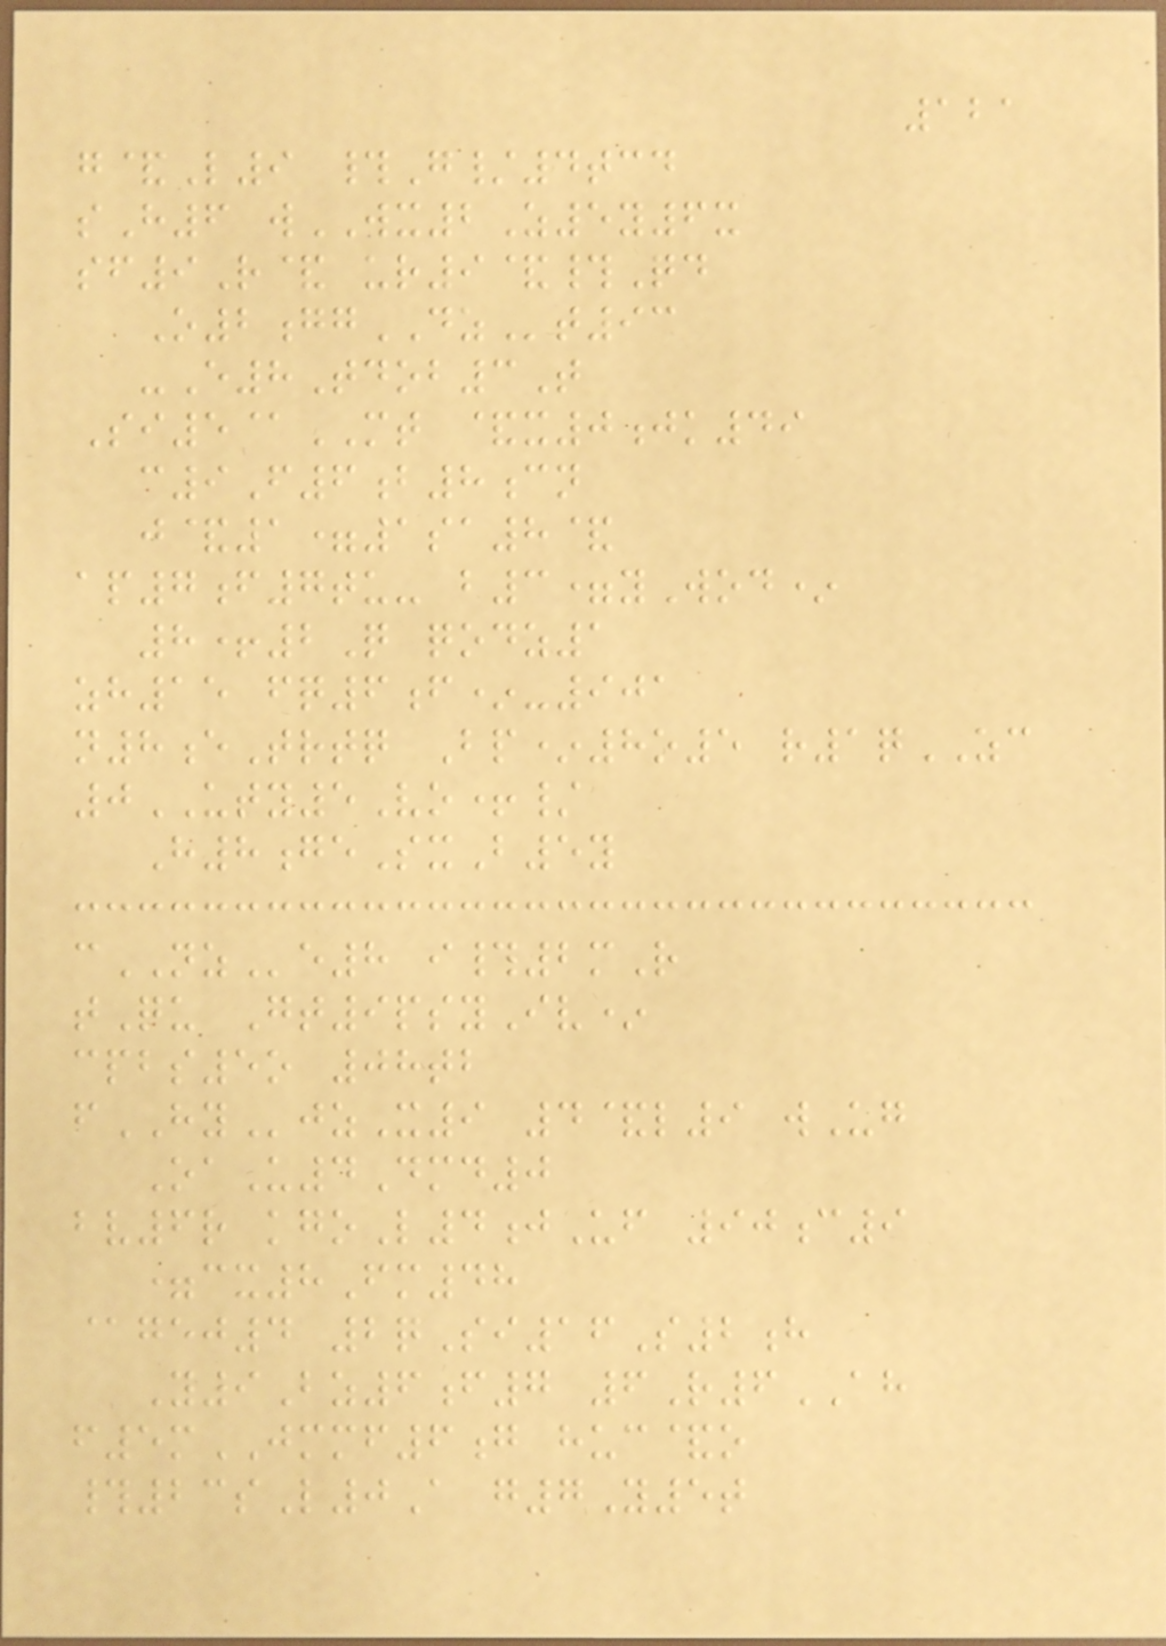121
g&L9 #G/4tcd
sH6 wWX2Z5y6x
sf9R& ur9&#Qd
O2ggDZt93
-E8Tdob3T
Si5@MT &x0jk49
c9F6b8cn
j&1=1sa8&
ap7f7tu- b3=yWod*
8+2Q qodz1
zh15 fq6f*-901
n8eTrtq Bp*8o5 r1qZC
0UTY5Vo+/
H8geSxB5y
cNZe8 i#2mR
tQu Gt9psyIv*
cpbs5o 08tb
fHYjzX9 4&l9 wUg
OaU4Dmd0
bv6r kgoL4jUf 90c9
=cx8Fm48
@gej4 2qSi16S2h
Y9Bz6f7 6R6AH
f5mJMMF6g huc&o
#23sL0A g7Y5t
